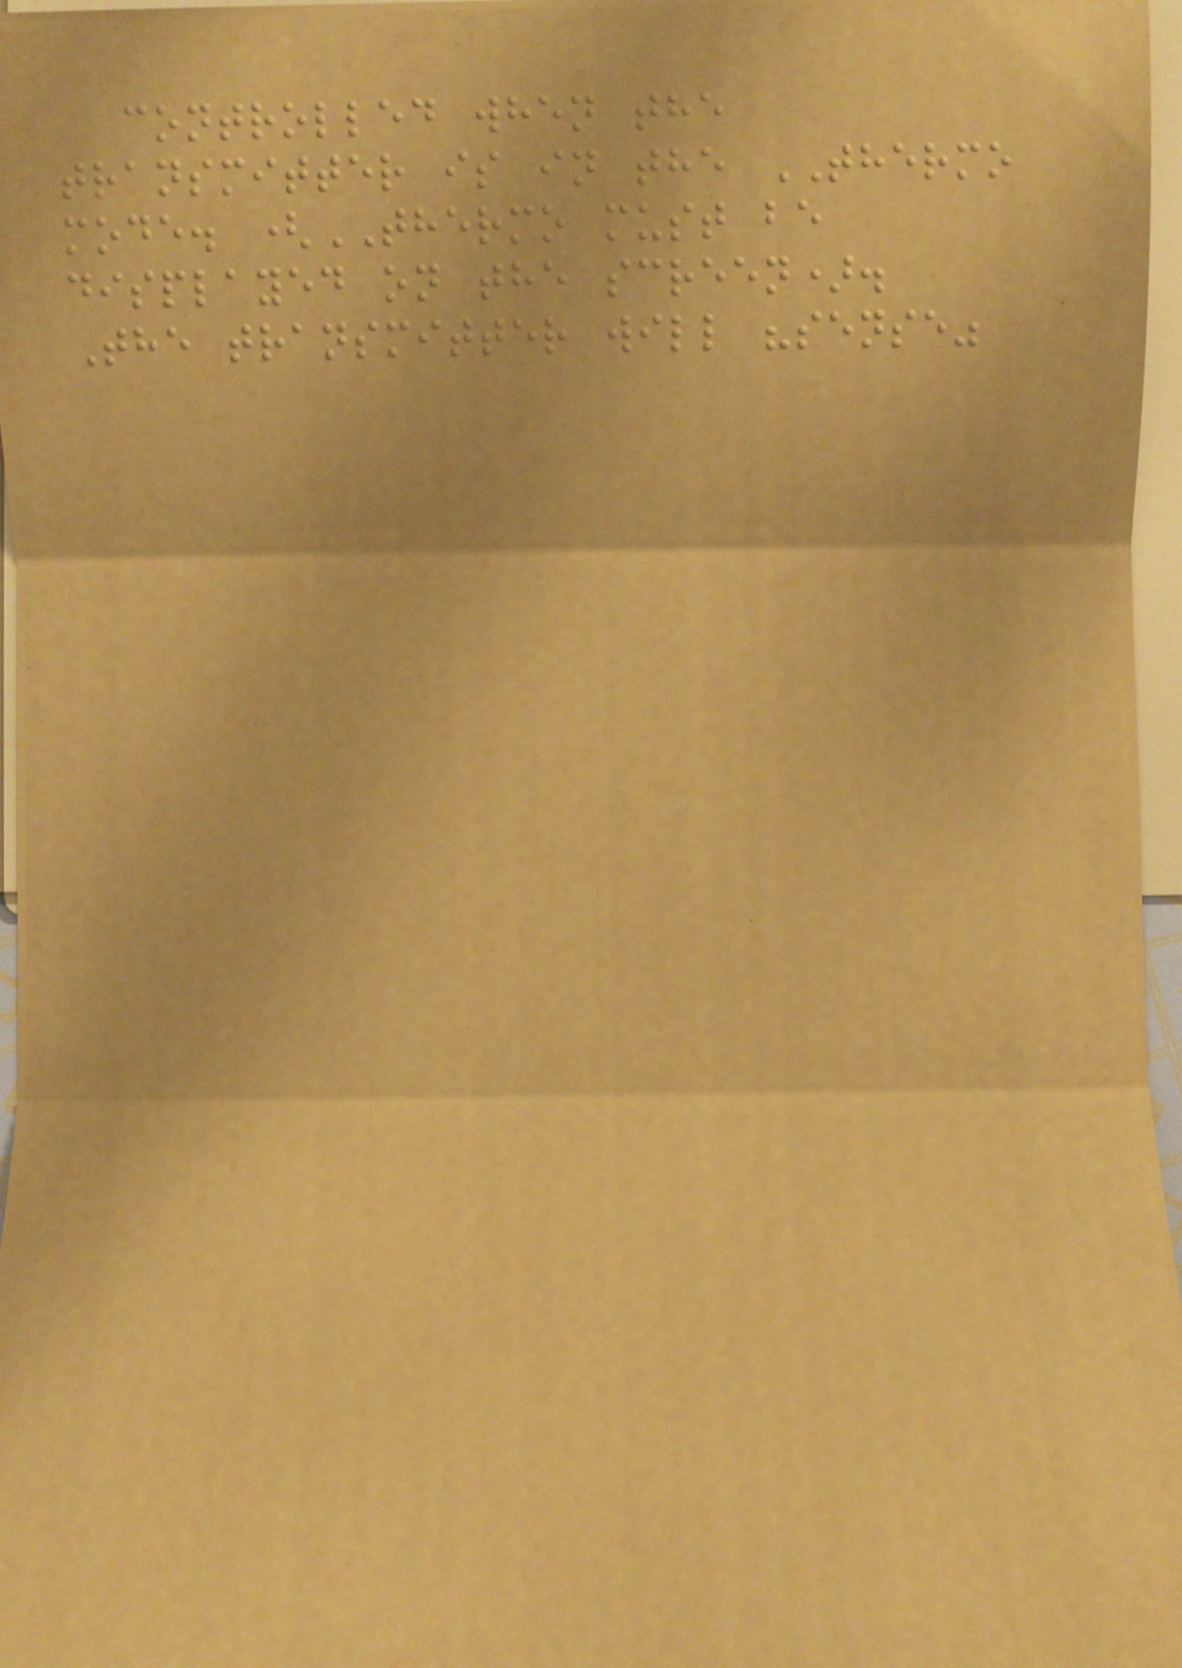controlled when the
transmitter is in the THERMO
mode. (THERMO must be
displayed on the screen).
The transmitter will "sense"
